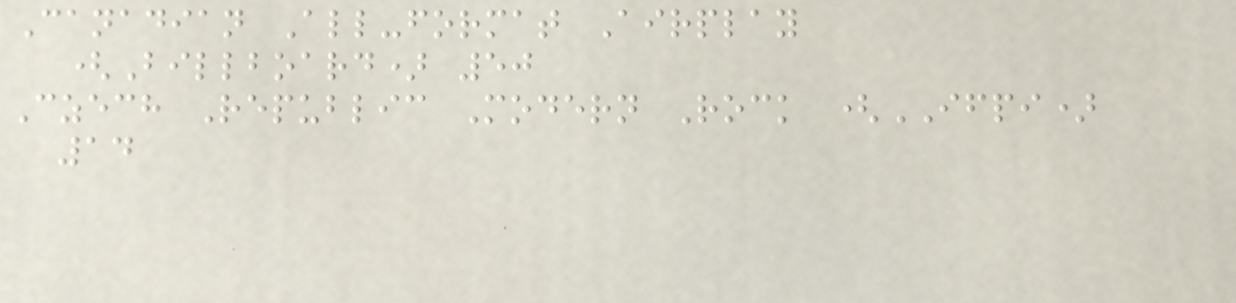Canadian All-format Airplay
(Billboard) 50
Czech Republic Modern Rock (IFPI)
14
